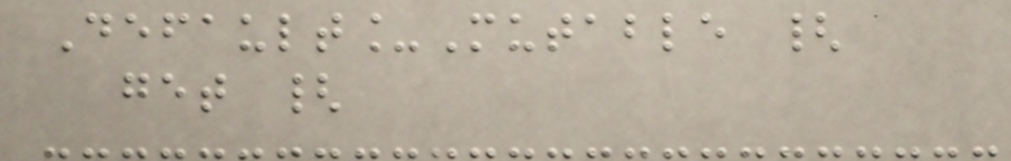Default_Mutable {
get {
